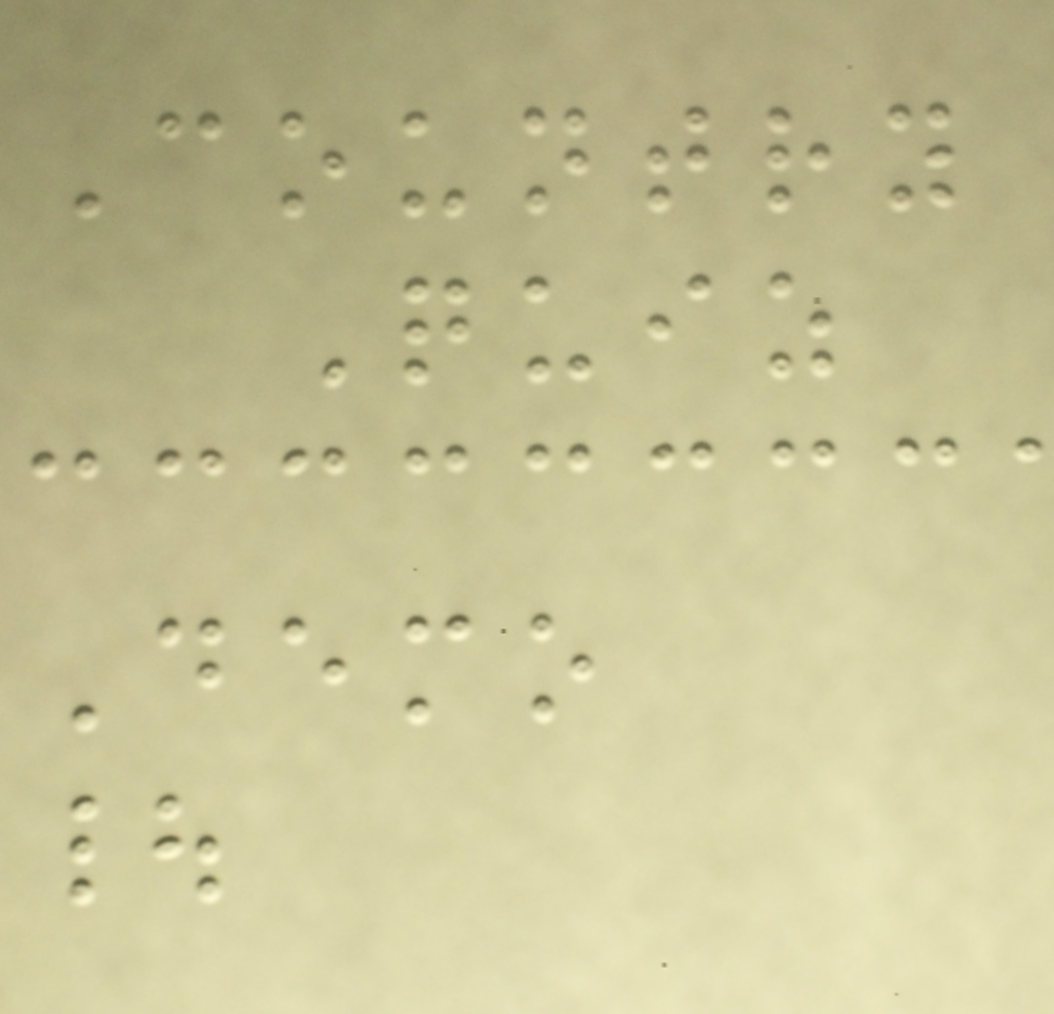Country
Quiz
Demo
|
